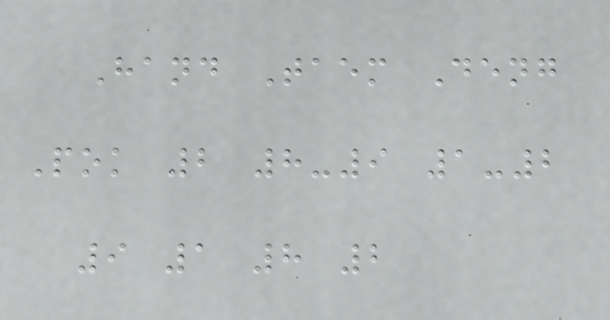Hand Taem Deng
Pok 2 8-9 1-2
9 1 8 2
